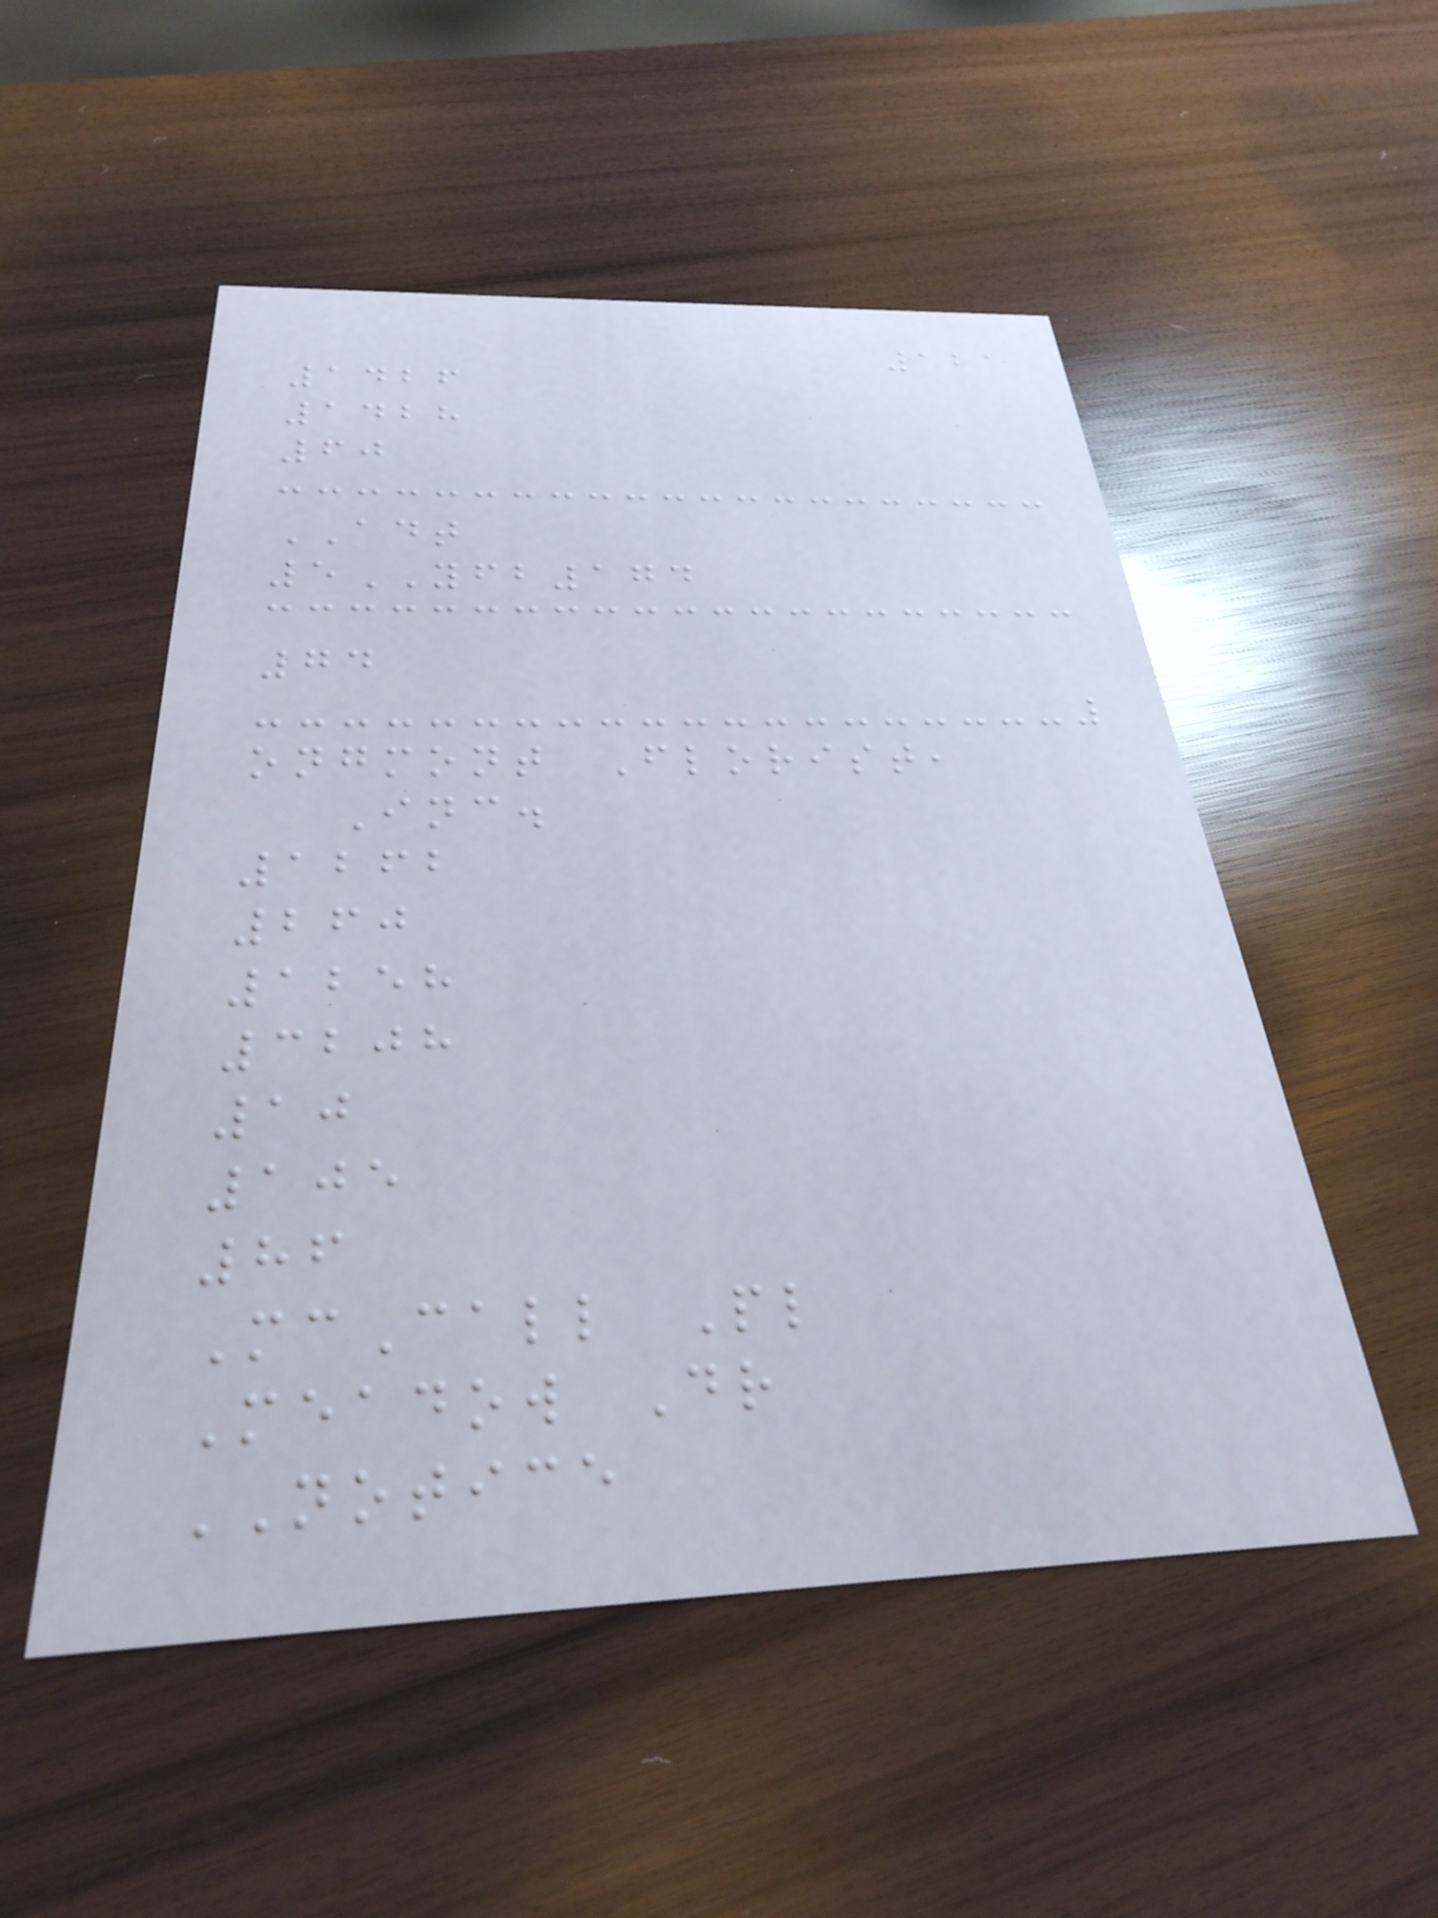121
1426
1428
60
ADT
5YFB174
74
ongmont Florist,
Inc.
1262
260
1258
3208
10
105
86
McCall Pl
Meadow Dr
NOTICE
